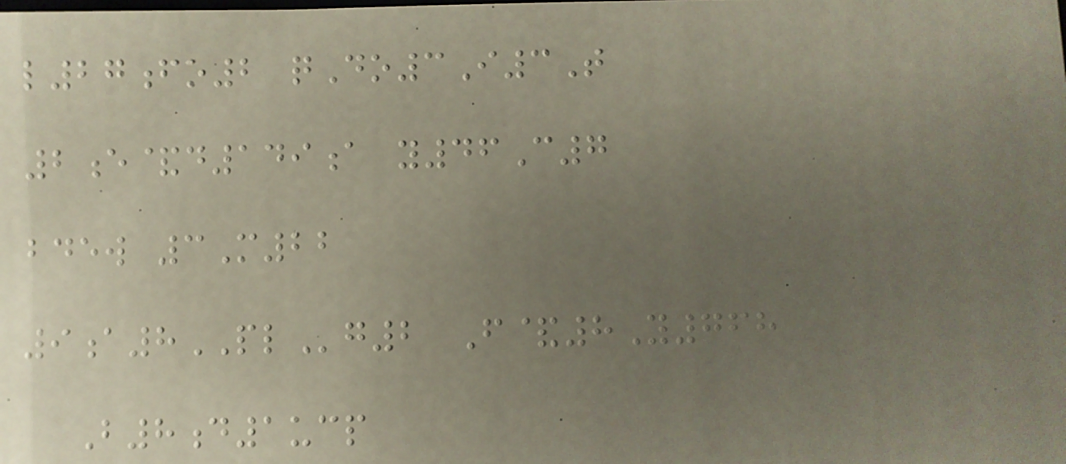l27fo2 qDo3I3T
2e&d149a y46C7
bdew 3M22
9a8PLg2 F&8Y768
B8d1ucp
